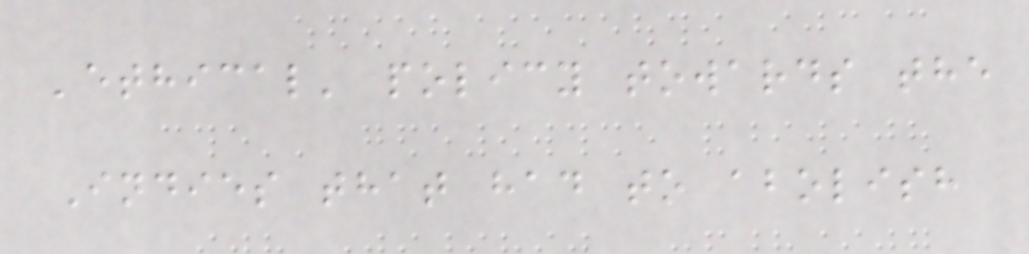'ethical' policy towards the
Indies that had to abolish
